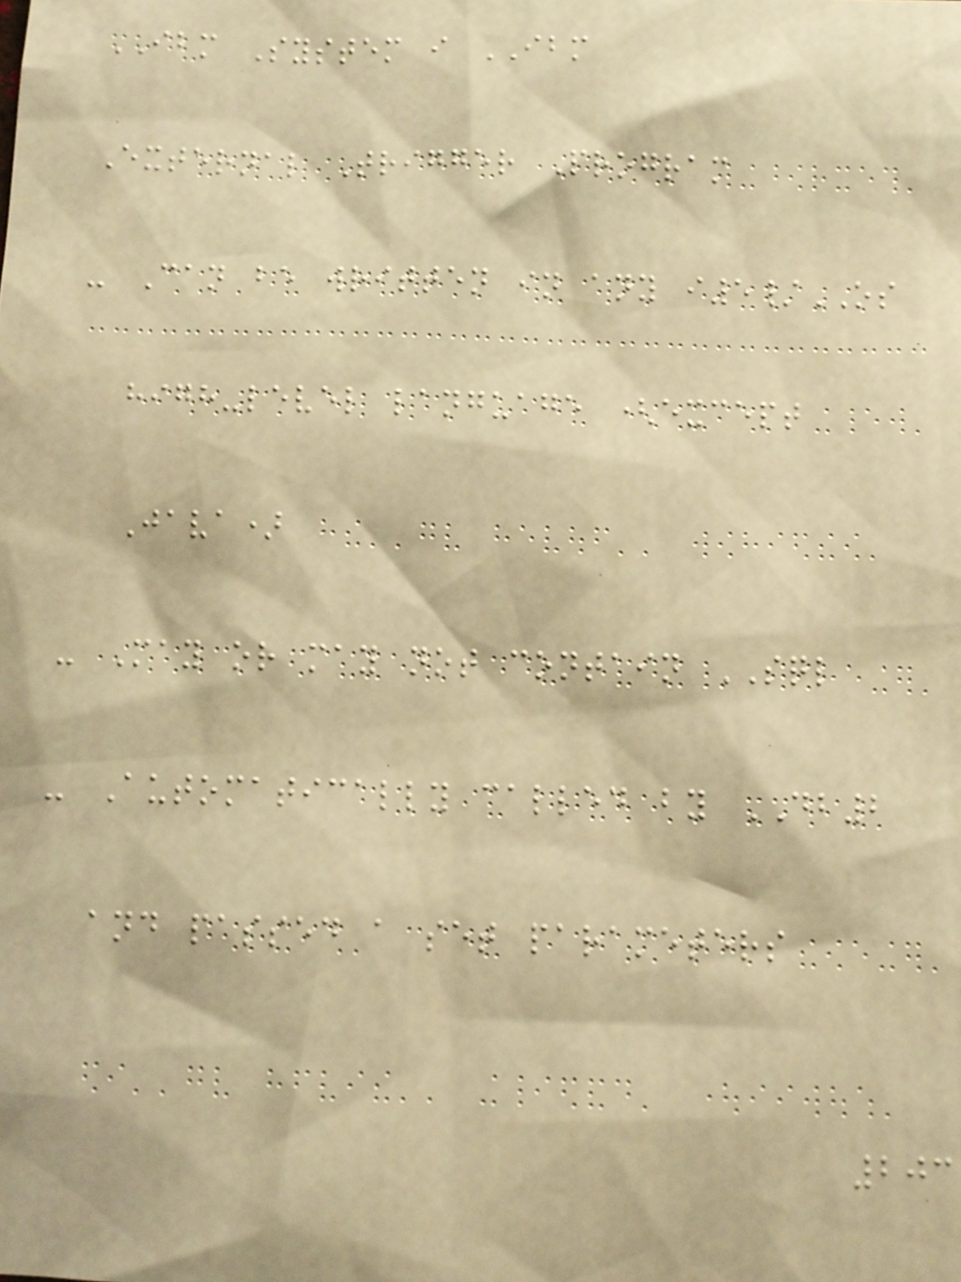IBM System i IBM
External Trigger Program
- Can be written in any i5/OS
high-level language (except
Java)
- May or may not contain SQL
- Automatically called by DB2
and passed a set parameters
203
